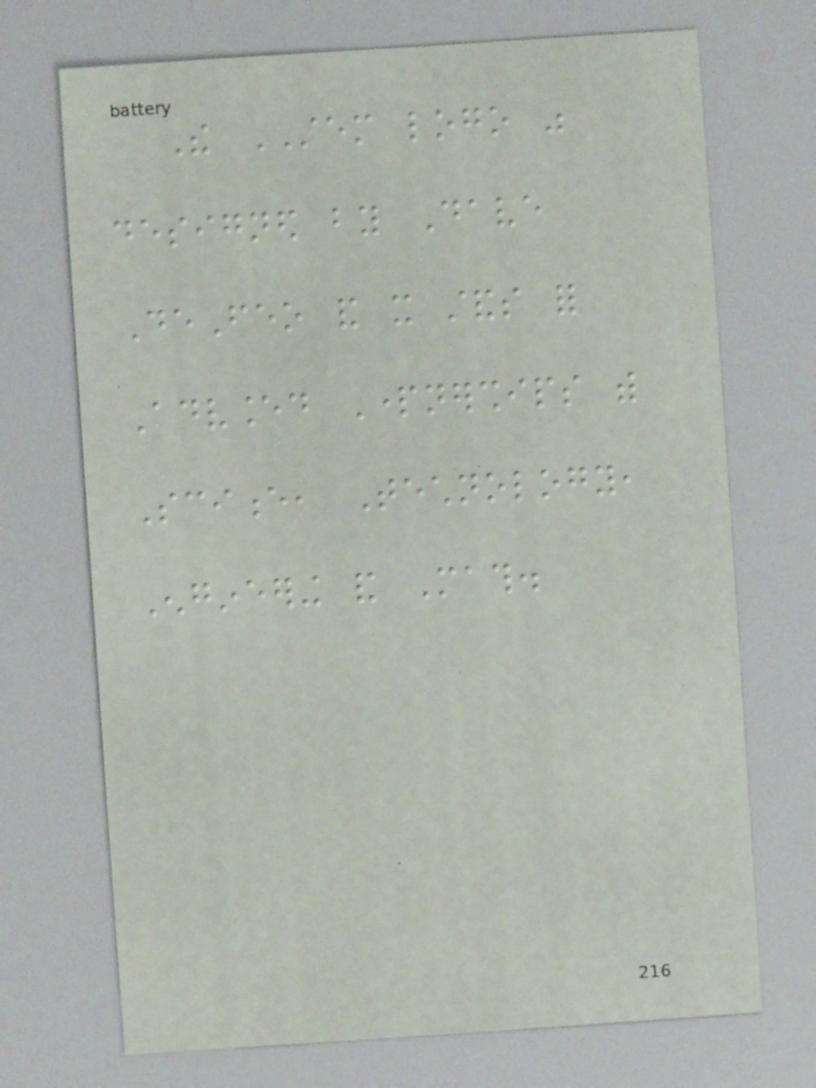The STEM logo was
designed by Dave
DeFeo and it stands for
Advanced Partnerships with
Science, Technology,
Engineering and Math.
